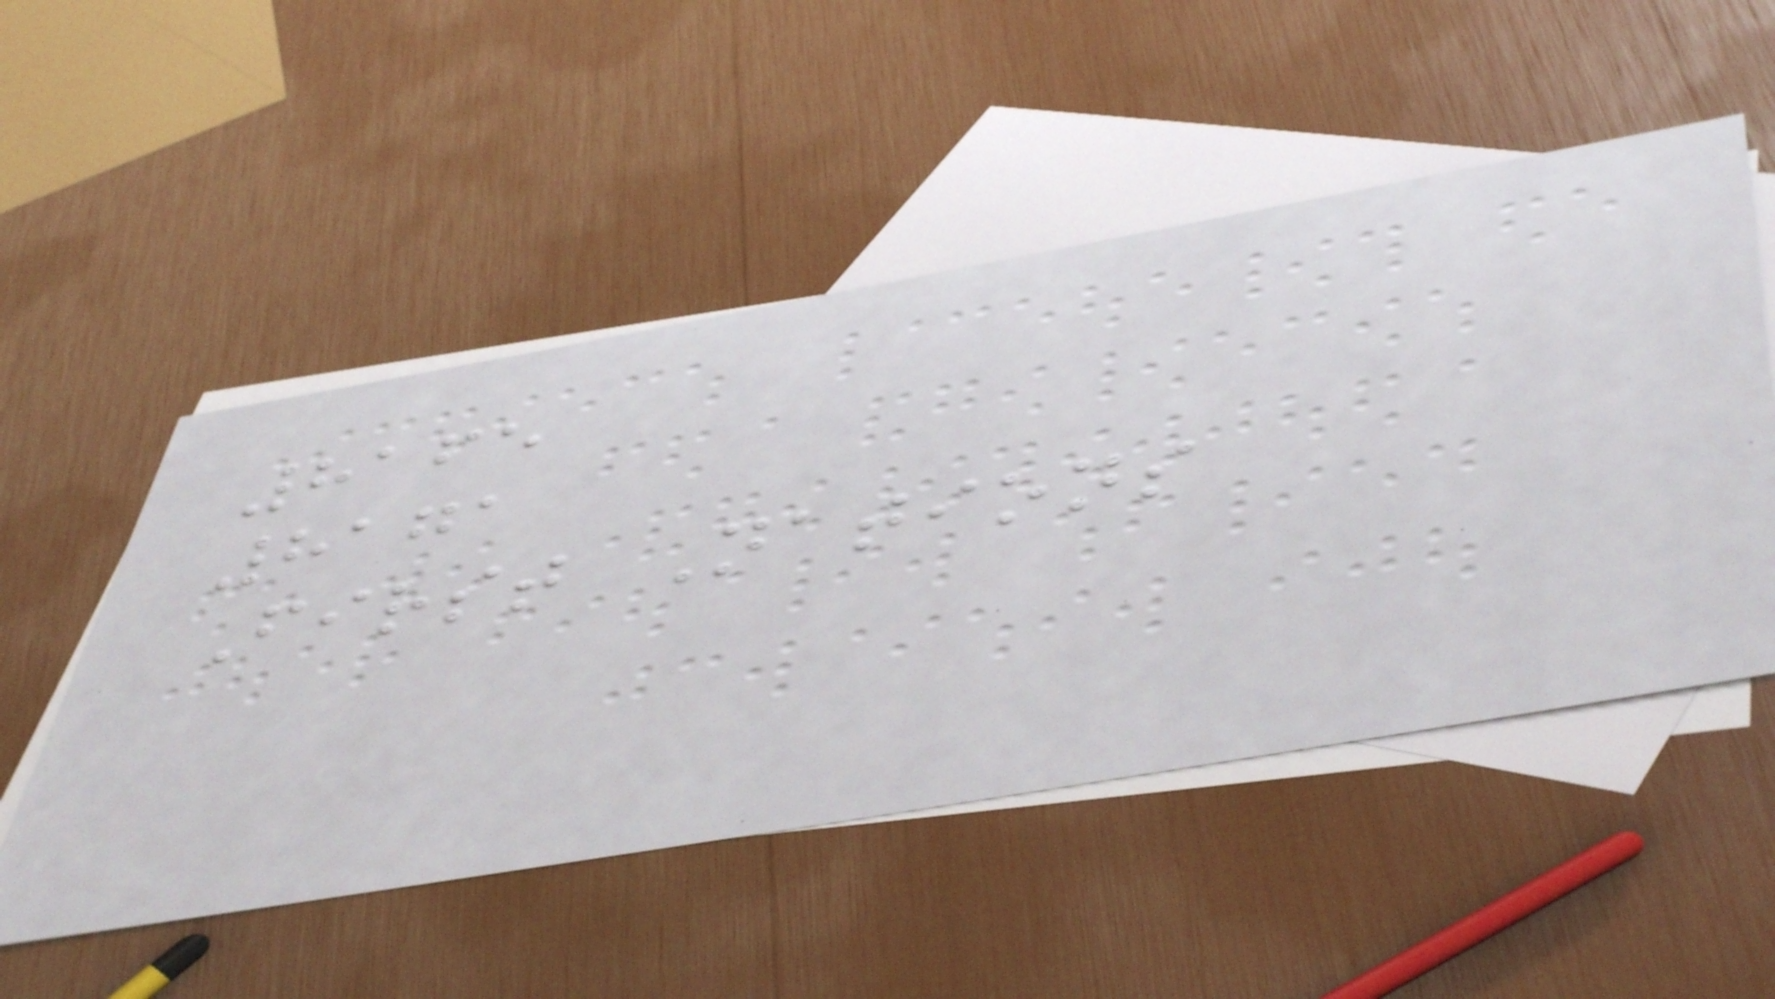8165
8171
First Nations
